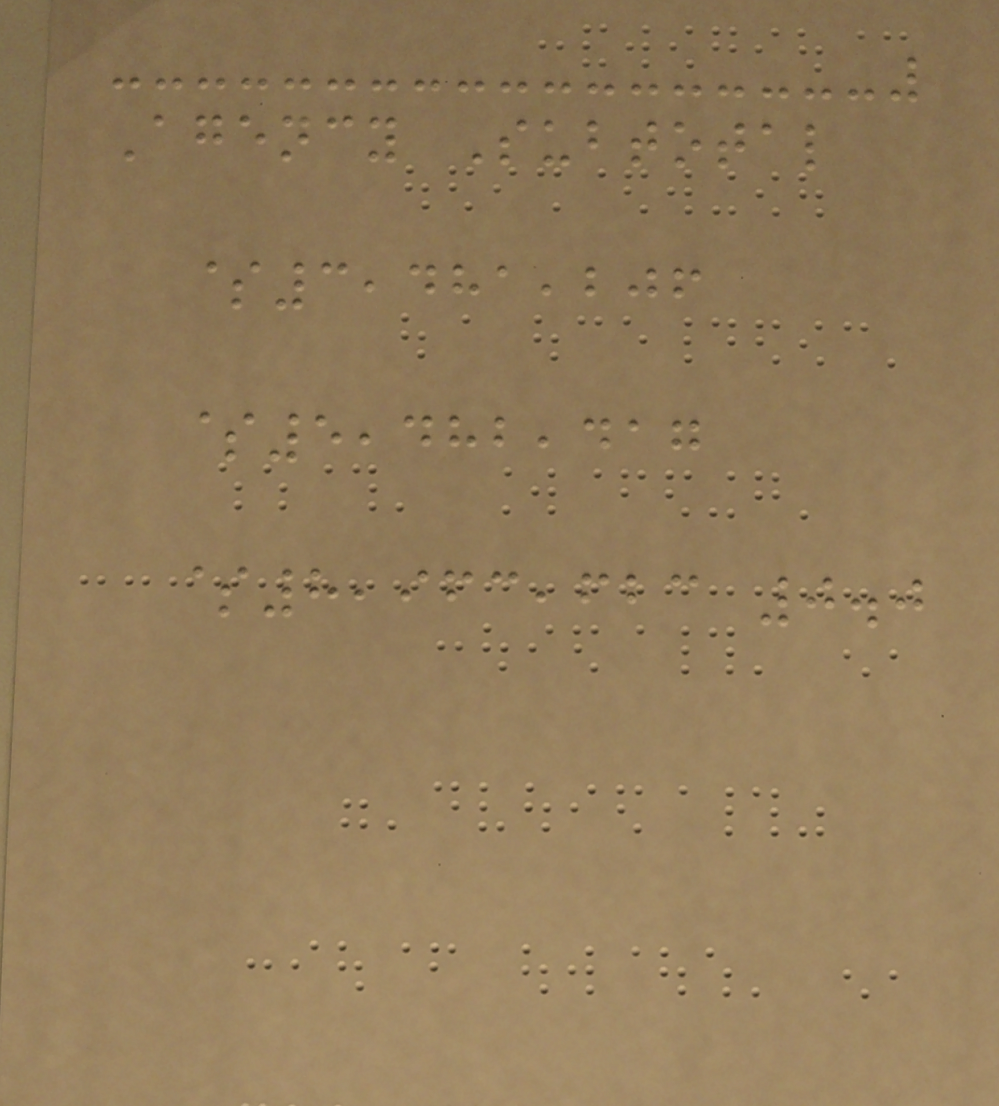Agency Subtotal
$3,481,206
$5,482,417
$8,963,623 0.0
